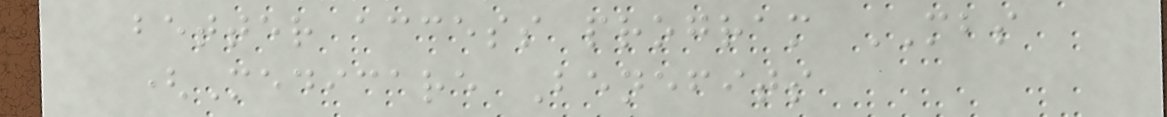better access program MBS
(Medicare Benefits
